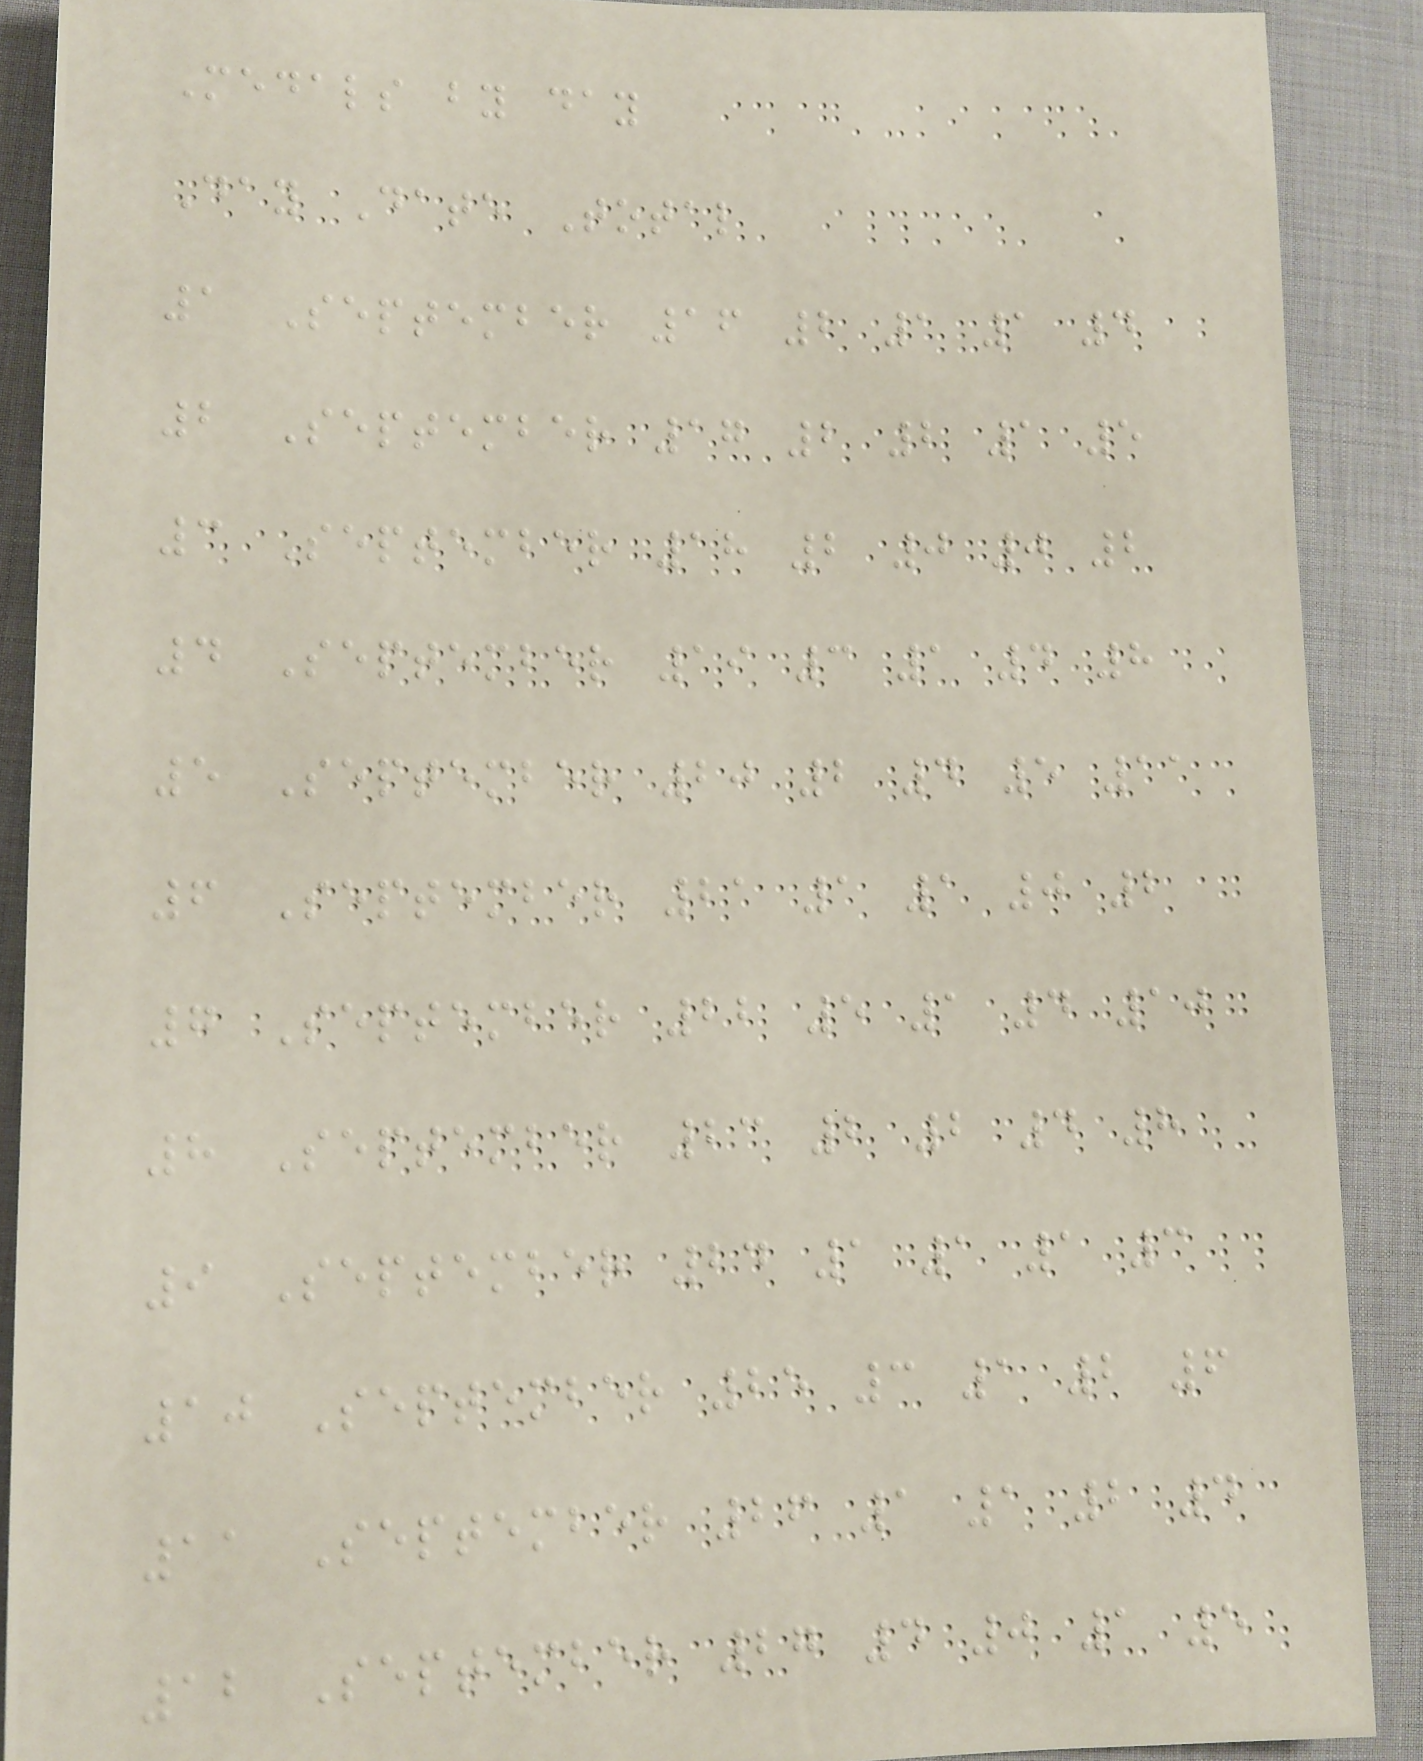Medals by day
Day Date Total
1 September 16 2 1 1 4
2 September 17 2 2 1 5
3 September 18 2 0 0 2
4 September 19 3 1 4 8
5 September 20 2 4 5 11
6 September 21 1 1 0 2
7 September 22 5 1 4 10
8 September 23 2 2 4 8
9 September 24 1 1 1 3
10 September 25 3 1 2 6
11 September 26 1 1 2 4
12 September 27 4 0 1 5
